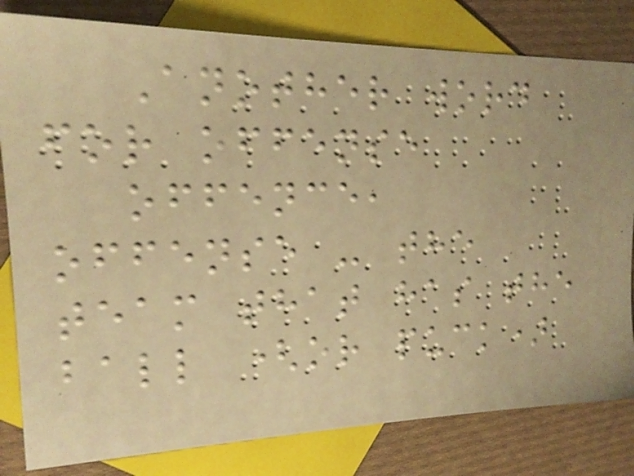Another word
for offense
offence,
offense - the
team that has the
ball (or puck)
